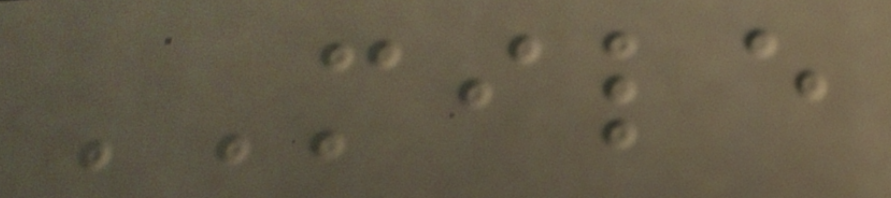MILE
